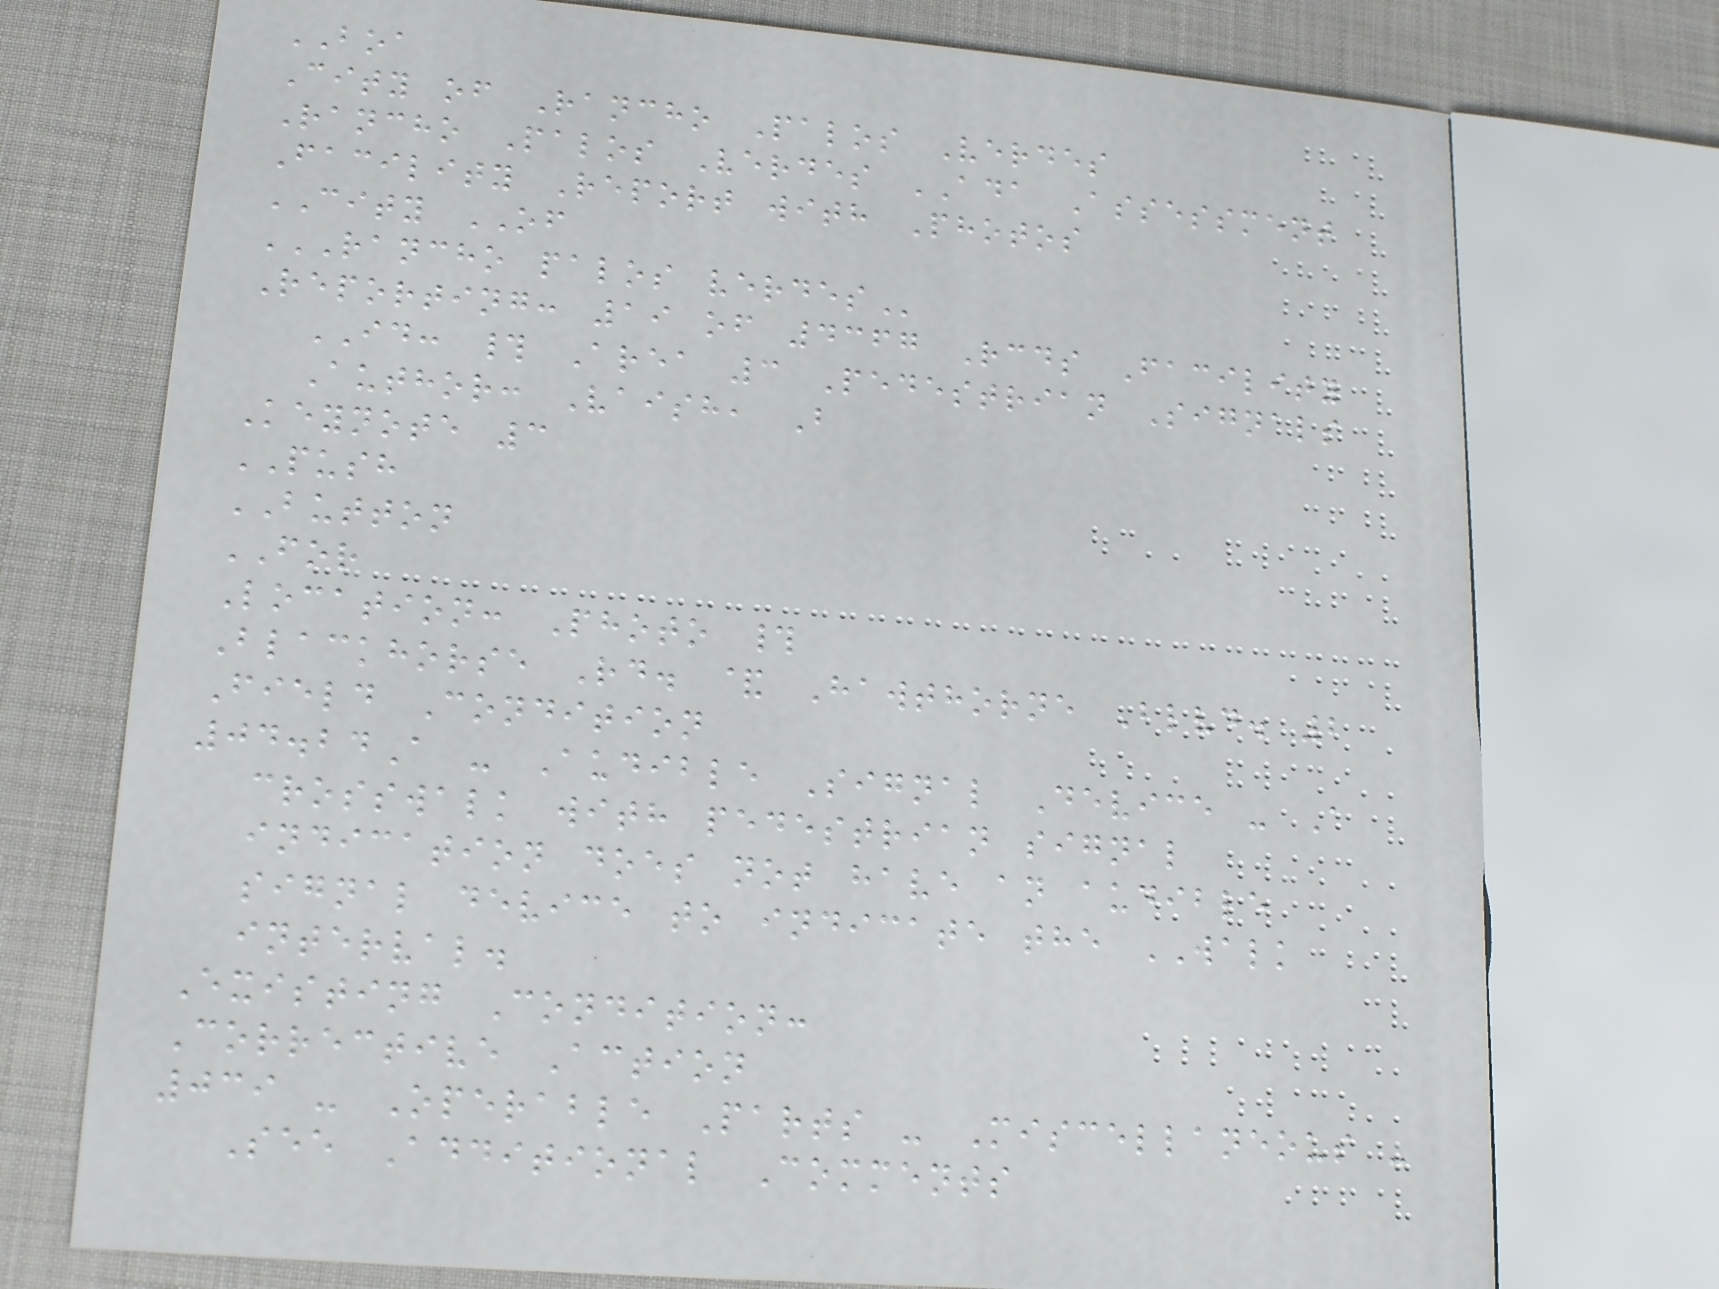BOA
City of Rancho Palos Verdes
Rancho Palos Verdes ADA Assessment
Facility Report with Photos
CITY OF
RANCHO PALOS VERDES
Reporting: 19 of 4367 Rcds Facility
ID: # Area 3 Pedestrian Signals
Author: Vaish, B
Keynote 3
PUSH
BUTTON
FOR
Location: Photo #
Blackhorse Rd. & Hawthorne Blvd. 2
Field Condition
04.24A - Audible Signal Device - A
crosswalk with pedestrian signal
indication does not have an audible
signal device to indicate the WALK
interval.
Existing Condition:
Corrective Action
039 - Operable Parts - Miscellaneous -
See Additional Comments
